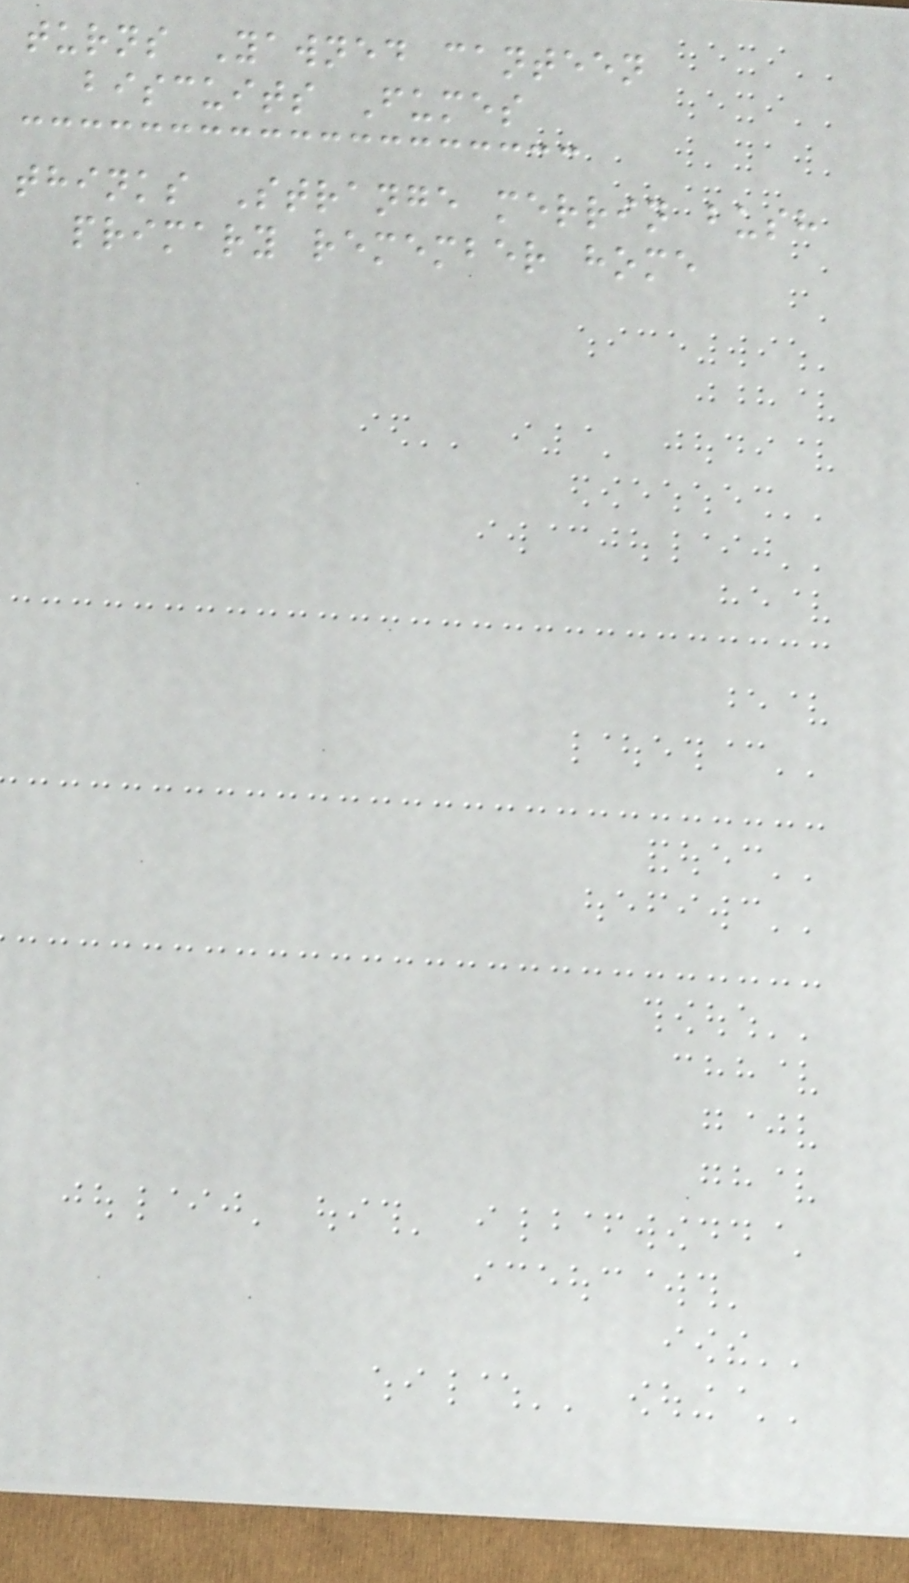turns Yawned canteen
biscuits Fumes
thinks Strange merrin bush
primary remember home
